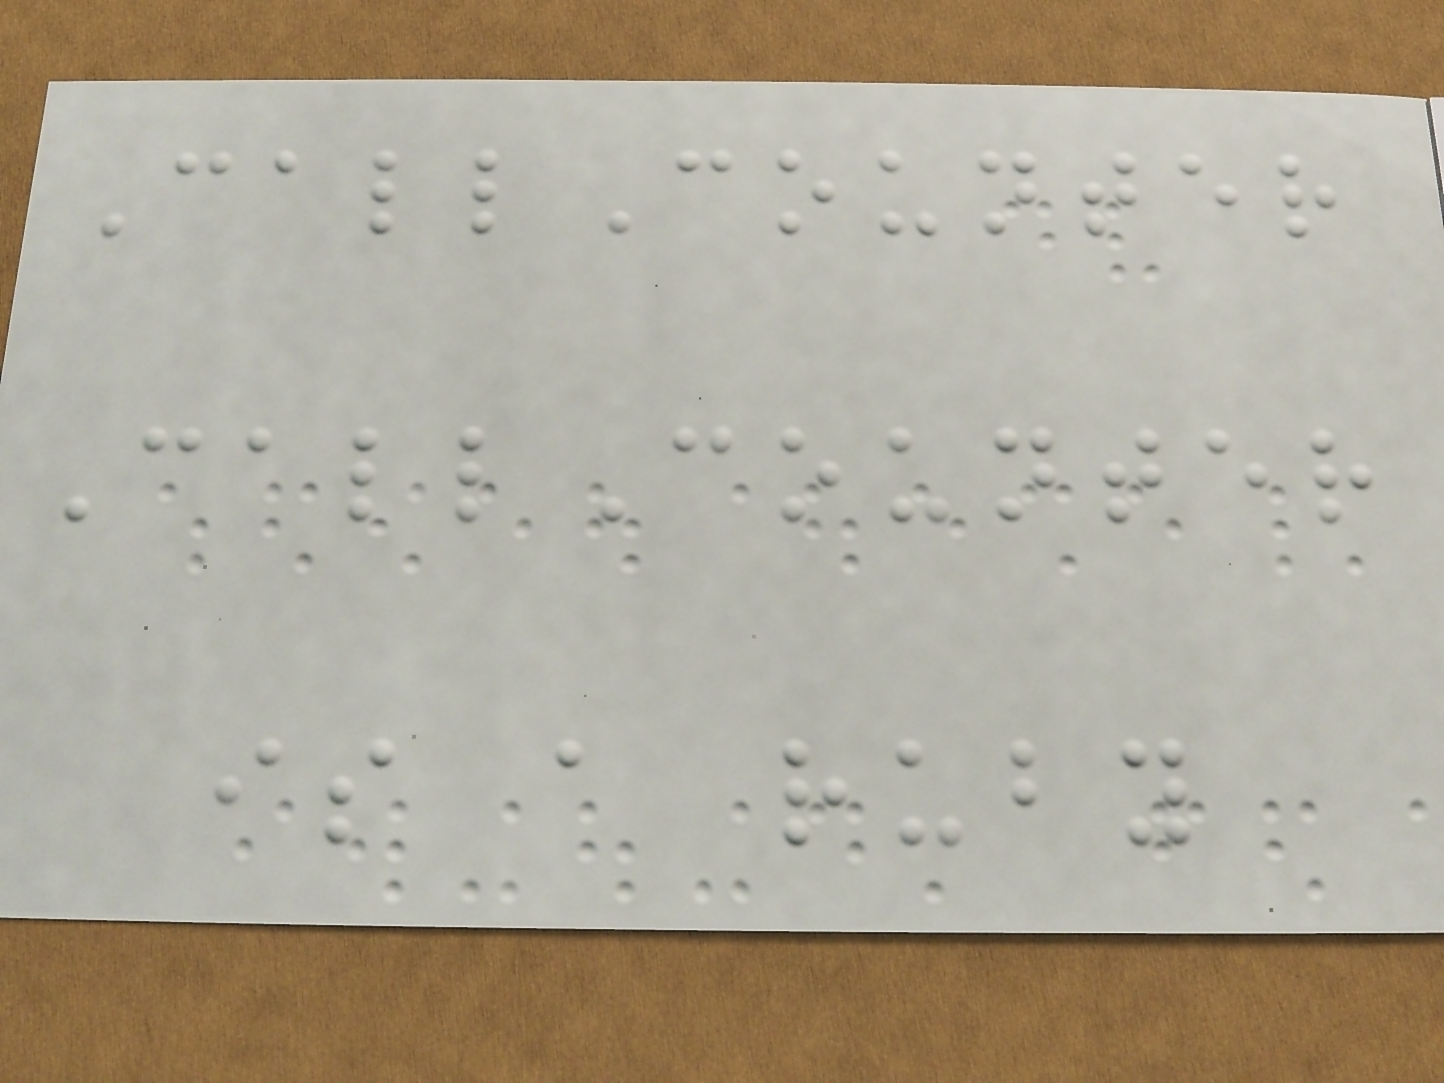CallCounter
CallCounter
is a ruby
